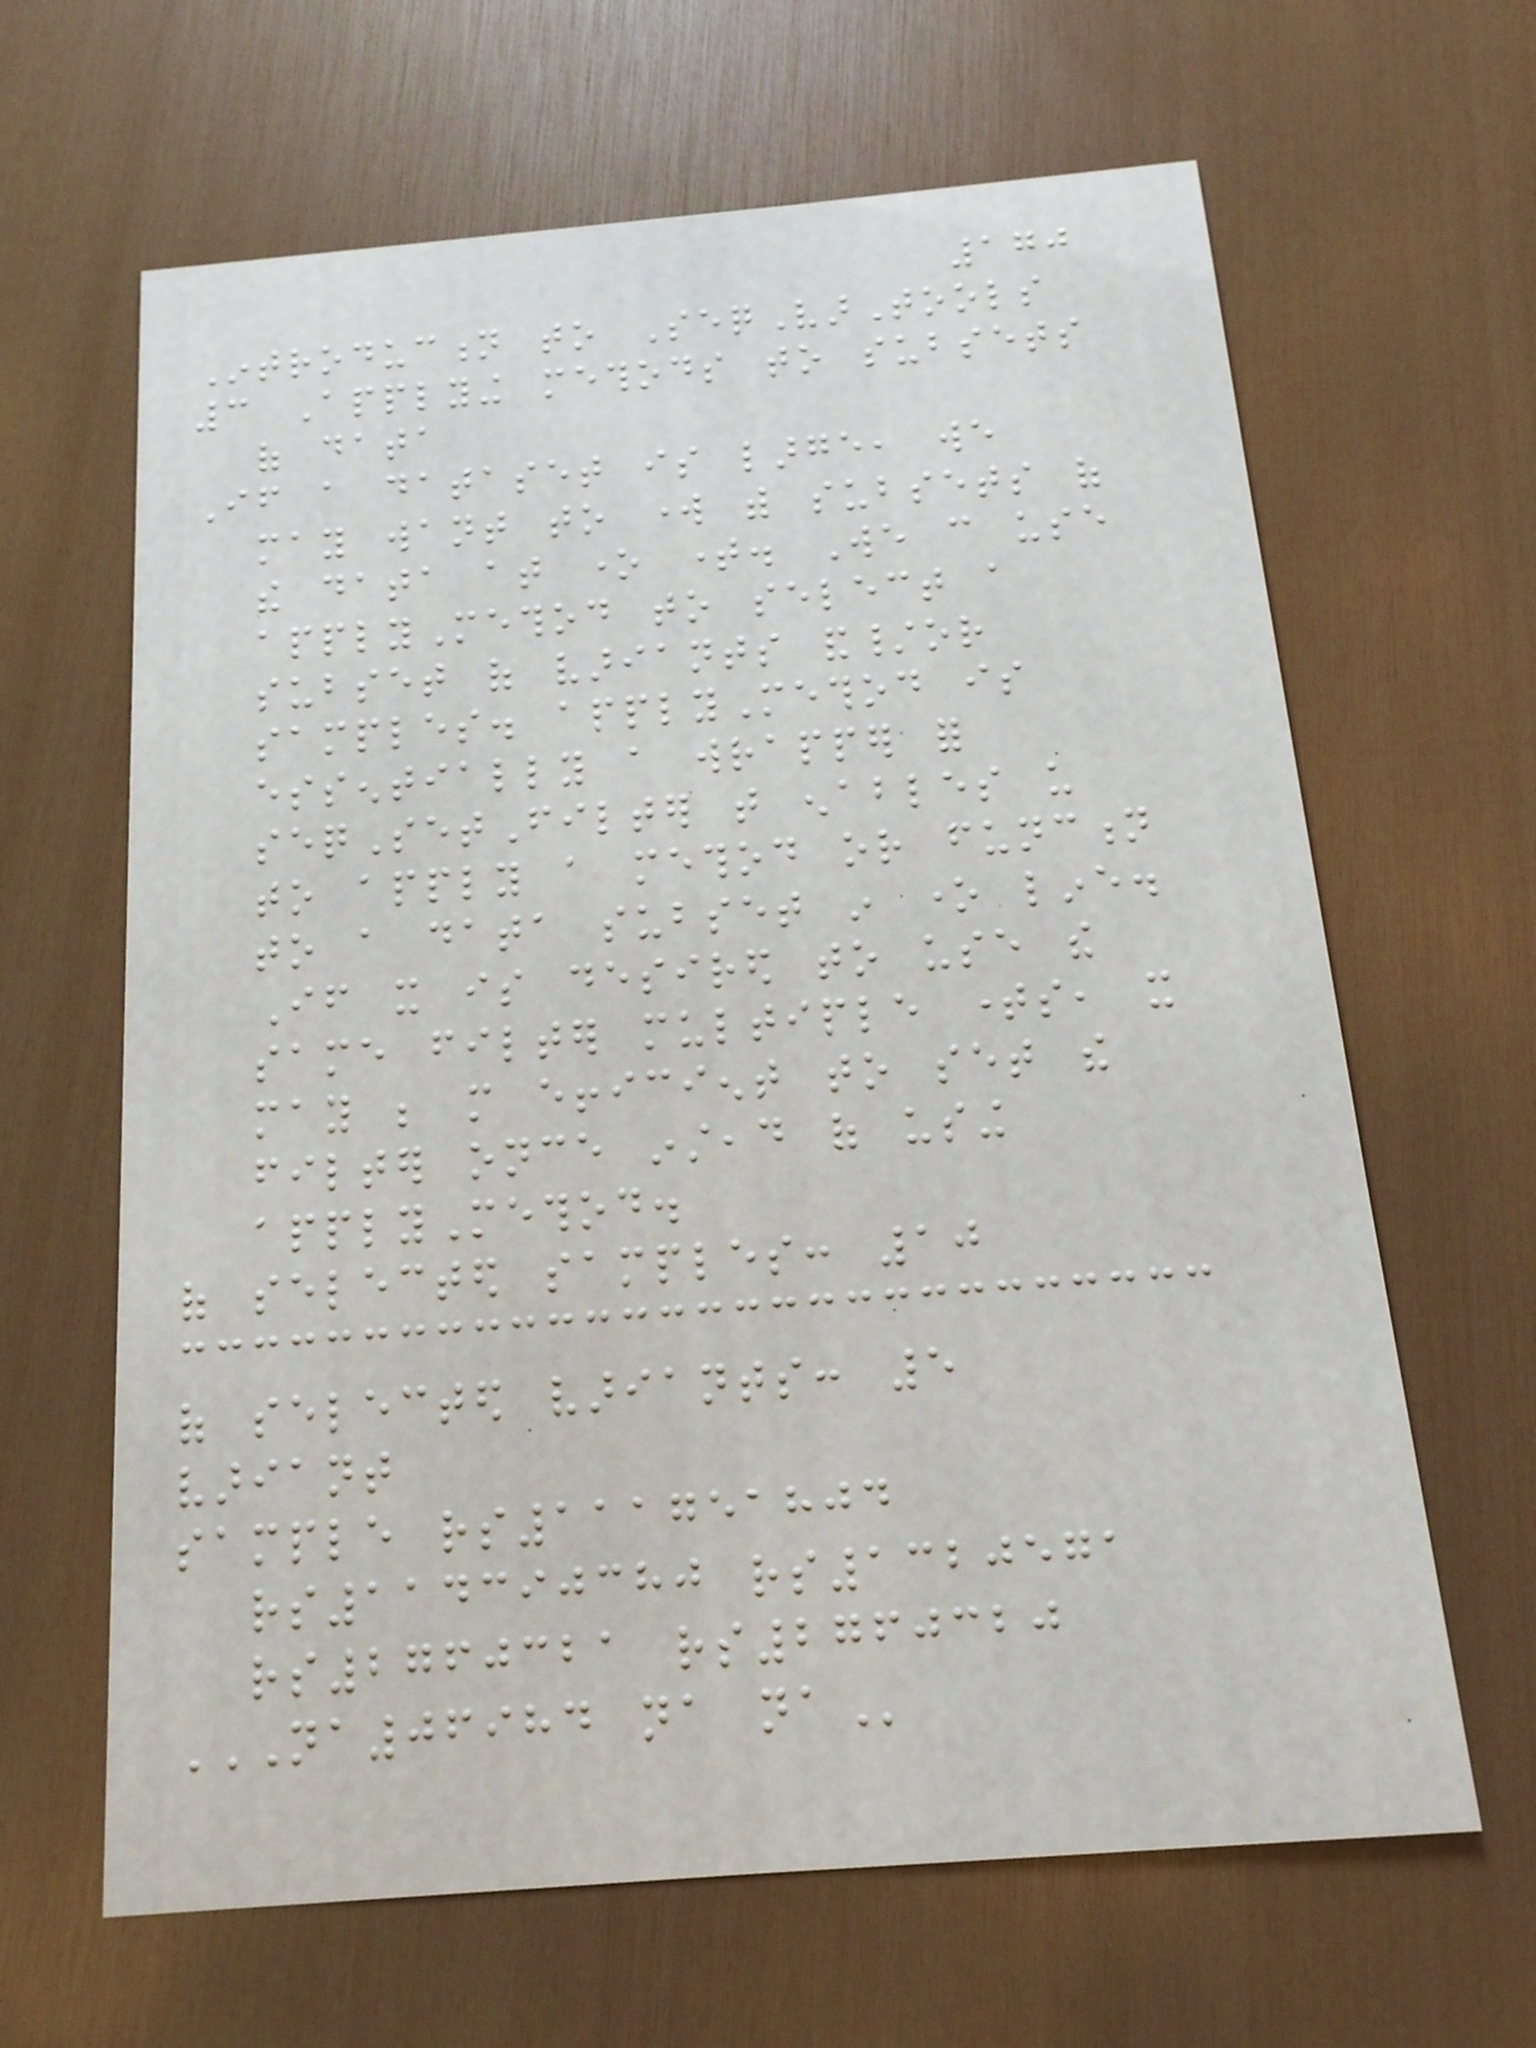170
Introduction to SeqVarTools
3 Applying methods to subsets
of data
If a dataset is large, we
may want to work with subsets of
the data at one time. We can use
applyMethod to select a
subset of variants and/or
samples. applyMethod is
essentially a wrapper for
seqSetFilter that enables us
to apply a method or function
to a data subset in one line.
If it is desired to use the
same filter multiple times, it
may be more efficient to set the
filter once instead of using
applyMethod.
of selected samples: 10
of selected variants: 5
variant
sample rs111751804
rs114390380 rs1320571
rs2760321 rs2760320
NA06984 NA NA
